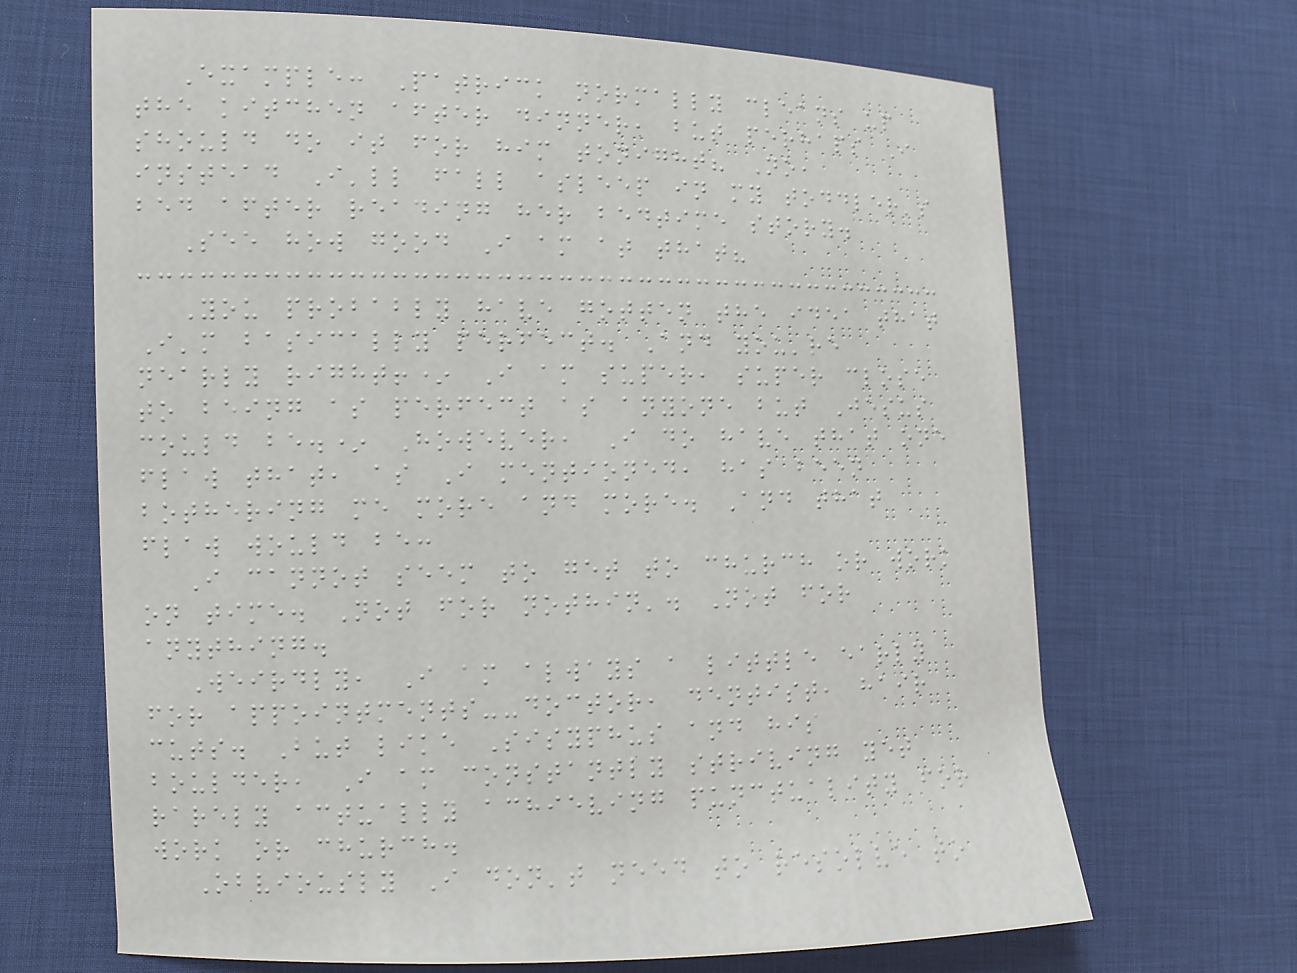Example: Patrick normally cleans up
the kitchen after dinner, but perhaps I
should do it for him tonight? No,
instead I'll fall asleep in my toddler's
bed after reading her bedtime story.
See how good I am at that?
You probably have gotten the idea that
I'm basically perfect. And you're
nearly right!* I am super, super close
to being as perfect as anyone but Jesus
could be.* However, I do have that one
flaw that, as I mentioned, has been
bothering me more and more. And that
flaw would be:
I cannot seem to get to church or work
on time. Not for nothin'. Not for
anything.
Weirdly, I am always a little early
for appointments--doctor, dentist, hair
cuts. But like Sisyphus and his
boulder, I am constantly striving yet
rarely actually achieving punctuality for
work or church.
Obviously I don't need to resolve to
